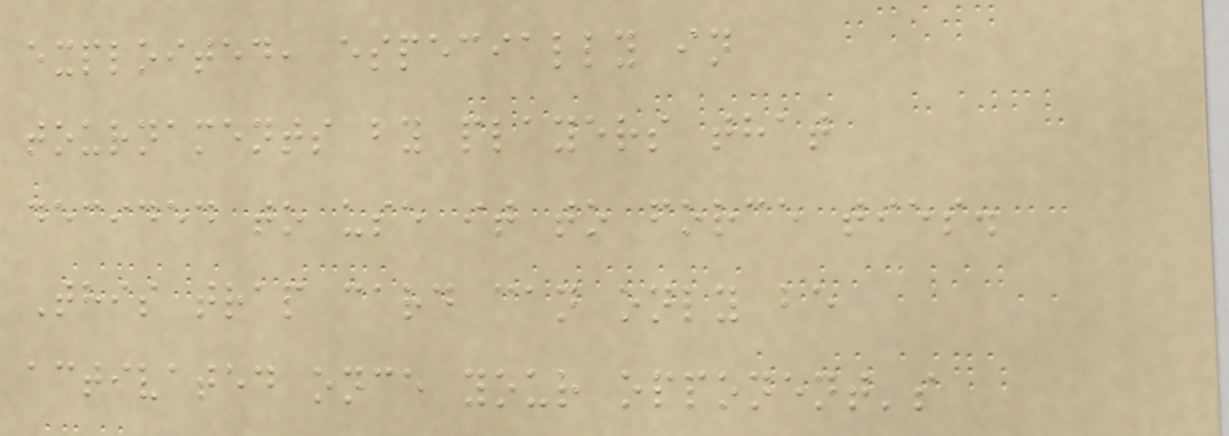exploited, especially in
tournaments by players that
decided to use it to force ties.
This trap card can only be
activated once your opponent's
